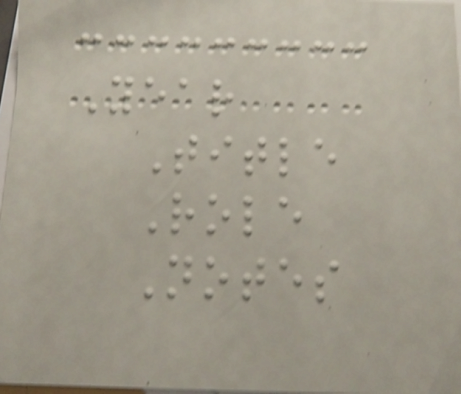Year
Title
Role
Notes
